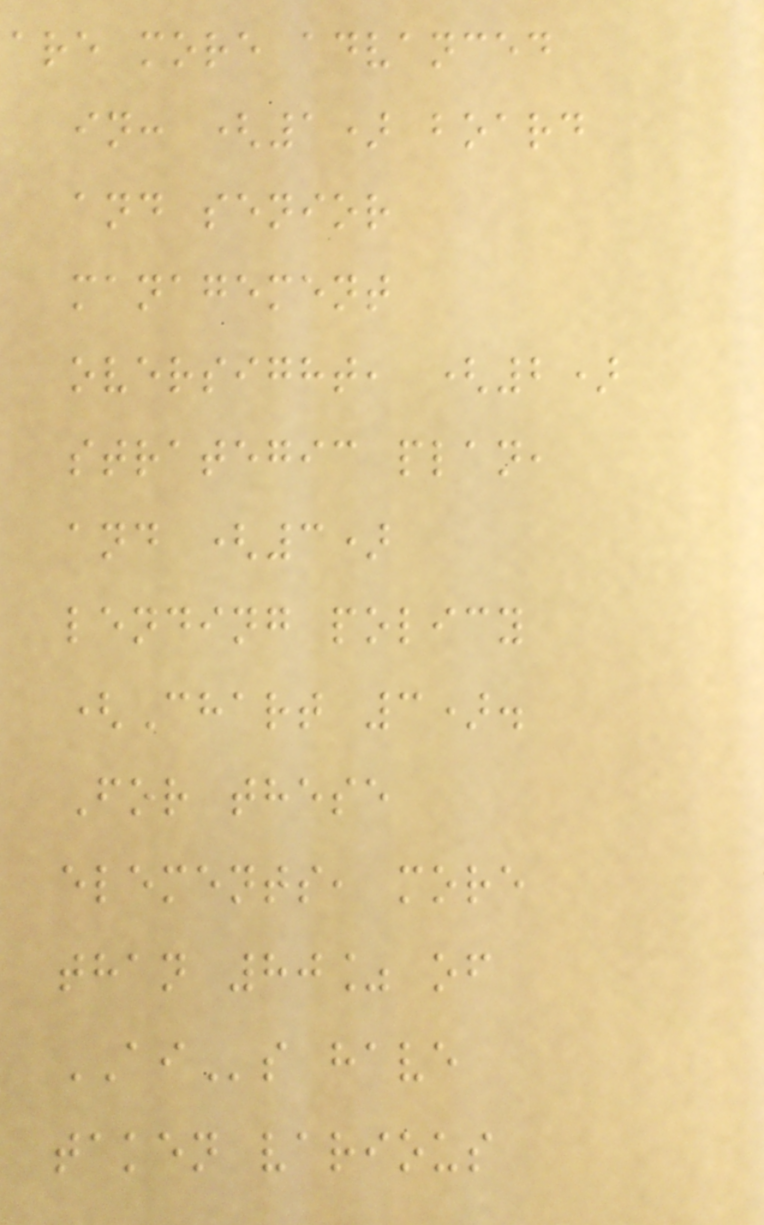are more advanced
in: (1) board
and senior
management
oversight, (2)
strategic plan,
and (3)
lending policy
(Chart 3).
For these
elements, more
than 80% of
AIs have
taken various
